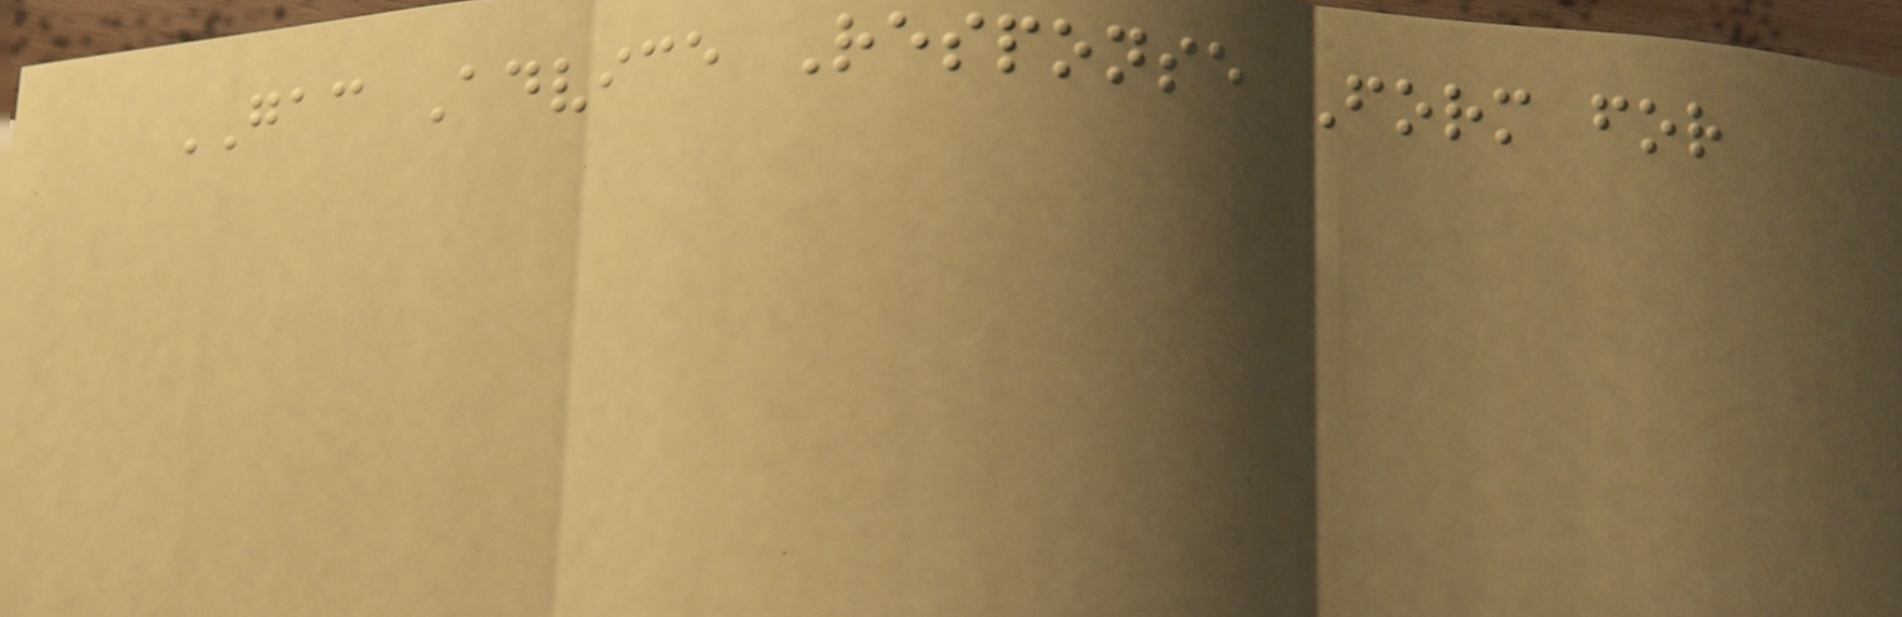GAC Advice Response Form for
